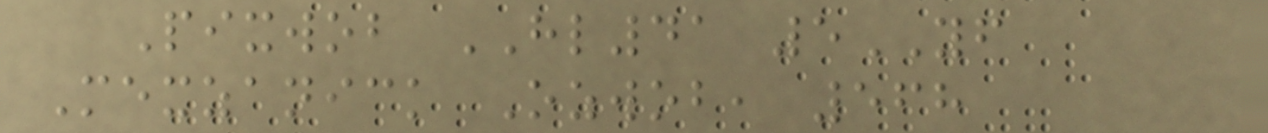Pixwob HL41 5YF
Mexzanick Ozwob, 568
